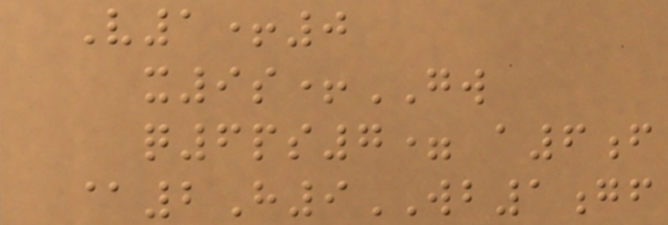V1+0
x9s+GW
q6ps7= a6f
@2H9WB1gf
